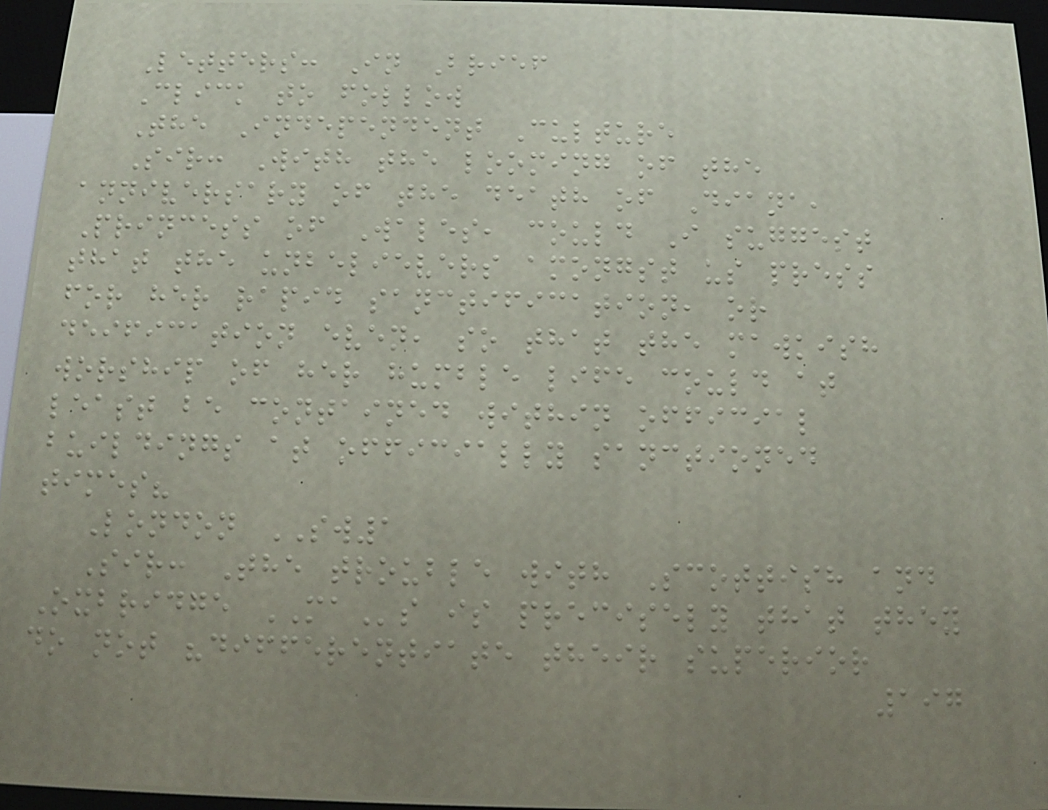Letters: In Brief
Click to follow
The Independent Culture
Sir: With the looming of the
anniversary of the death of Diana,
Princess of Wales, could I suggest
that the unbelievers amongst us press
for her rapid sanctification, or
deification even, so that the mawkish
worship of her humble life could at
least be contained within official
buildings at officially sanctioned
times?
London SW1
Sir: The trouble with Scottish and
Oxbridge MAs is precisely that they
do not "differentiate their superior
197
